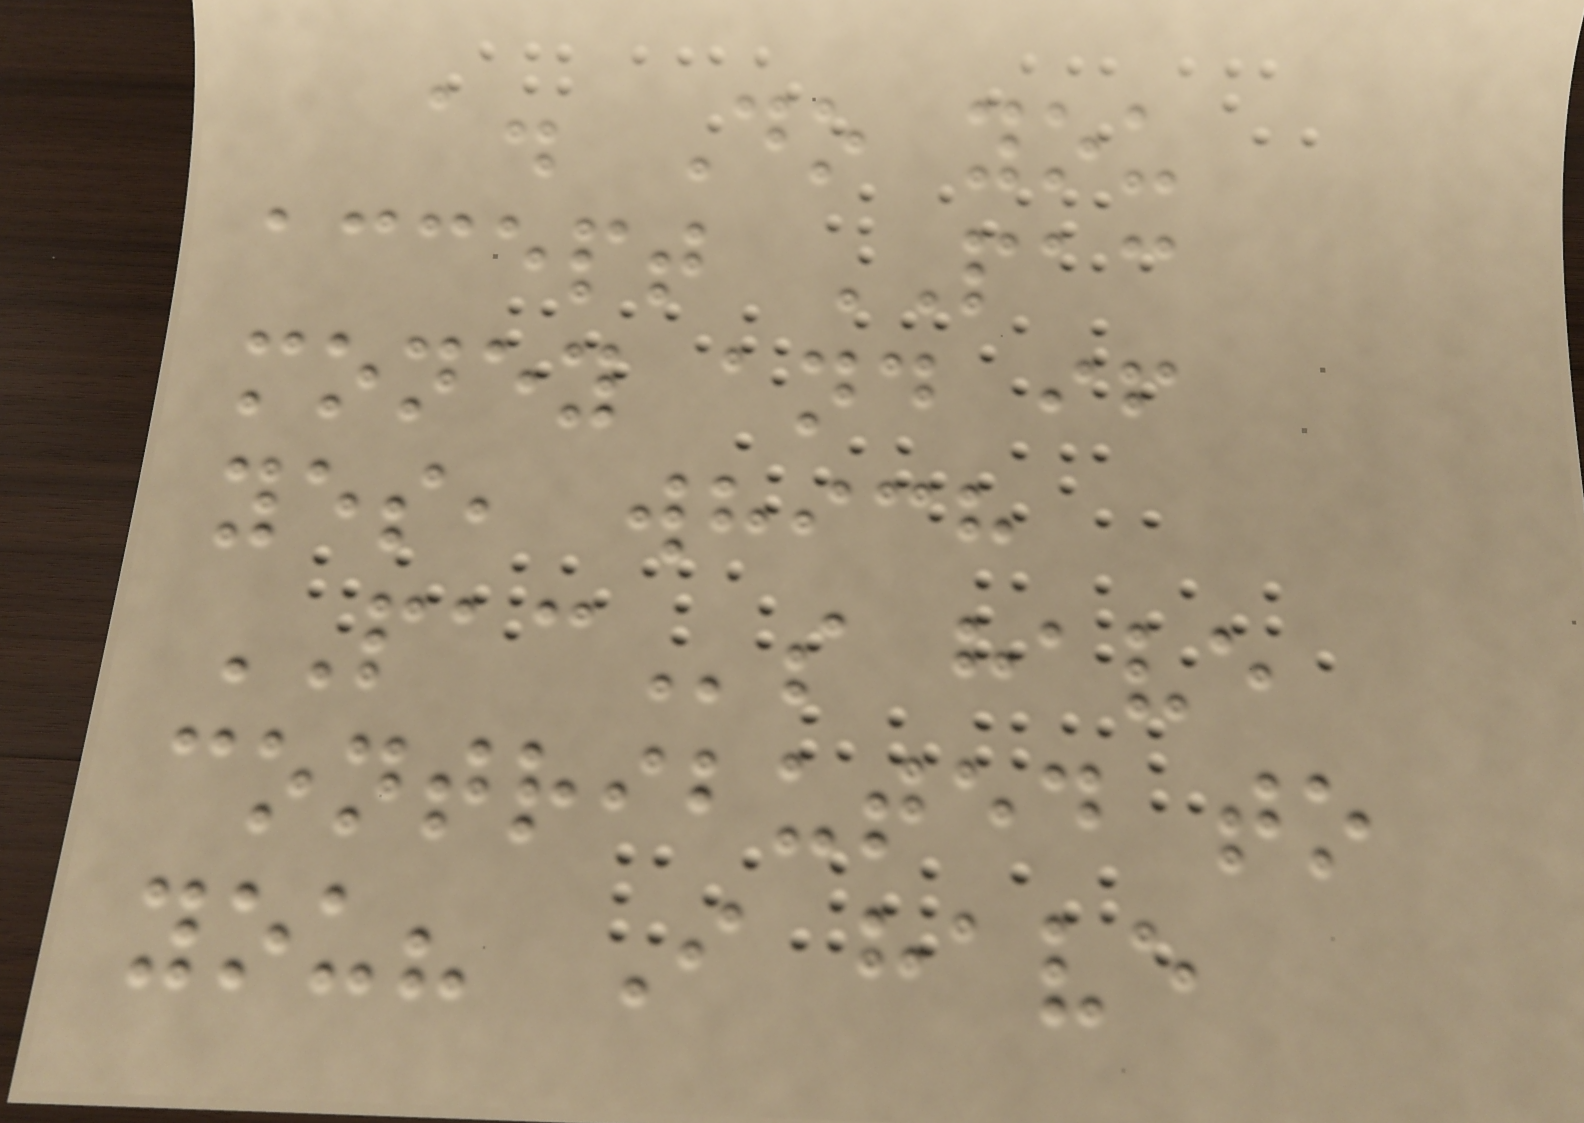a. Do you
accept PAC
money and if
yes, which
PACs have
contributed to
you? I have
